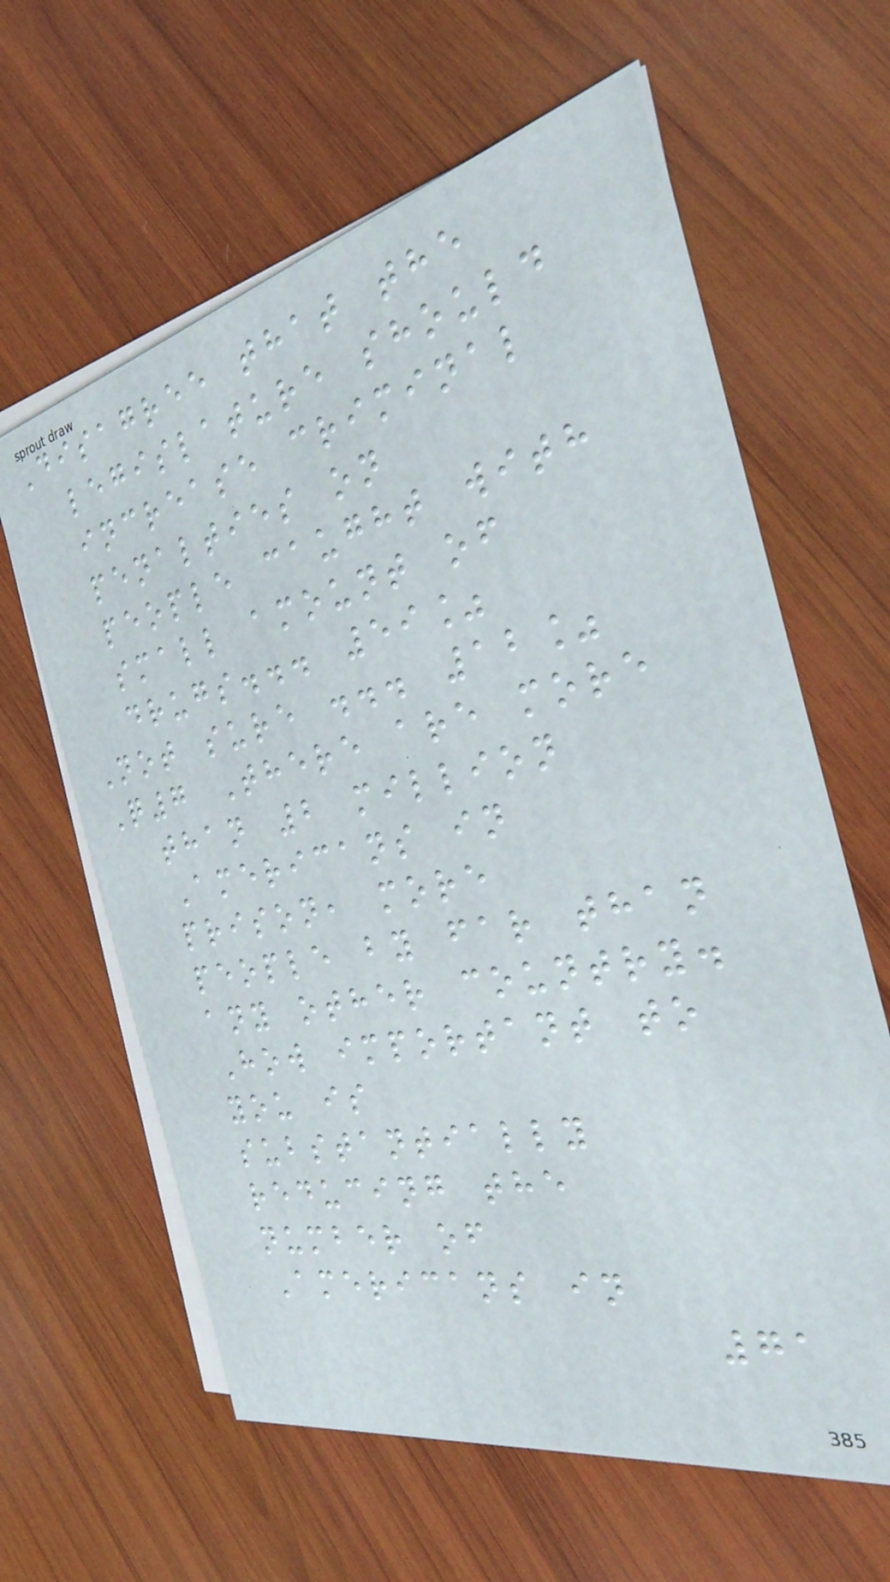Disagree that the
legislature should
increase criminal
penalties on
people caught with
small amount of
drugs... 59%
Not sure ... 12%
Q7 There are more
than 2 million
Americans in
prison, more
people by far than
any other country.
How important to
you is
substantially
reducing the
number of
Americans in
71
